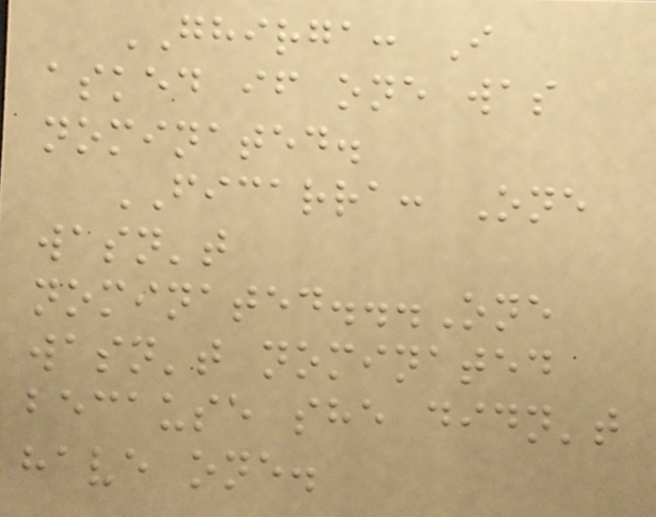GHIRGA: I
asked if one was
nominated.
FICARRA: One
wasn't
nominated...One
wasn't nominated
because she didn't
have one.
